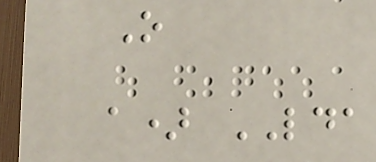O
a) LDA
